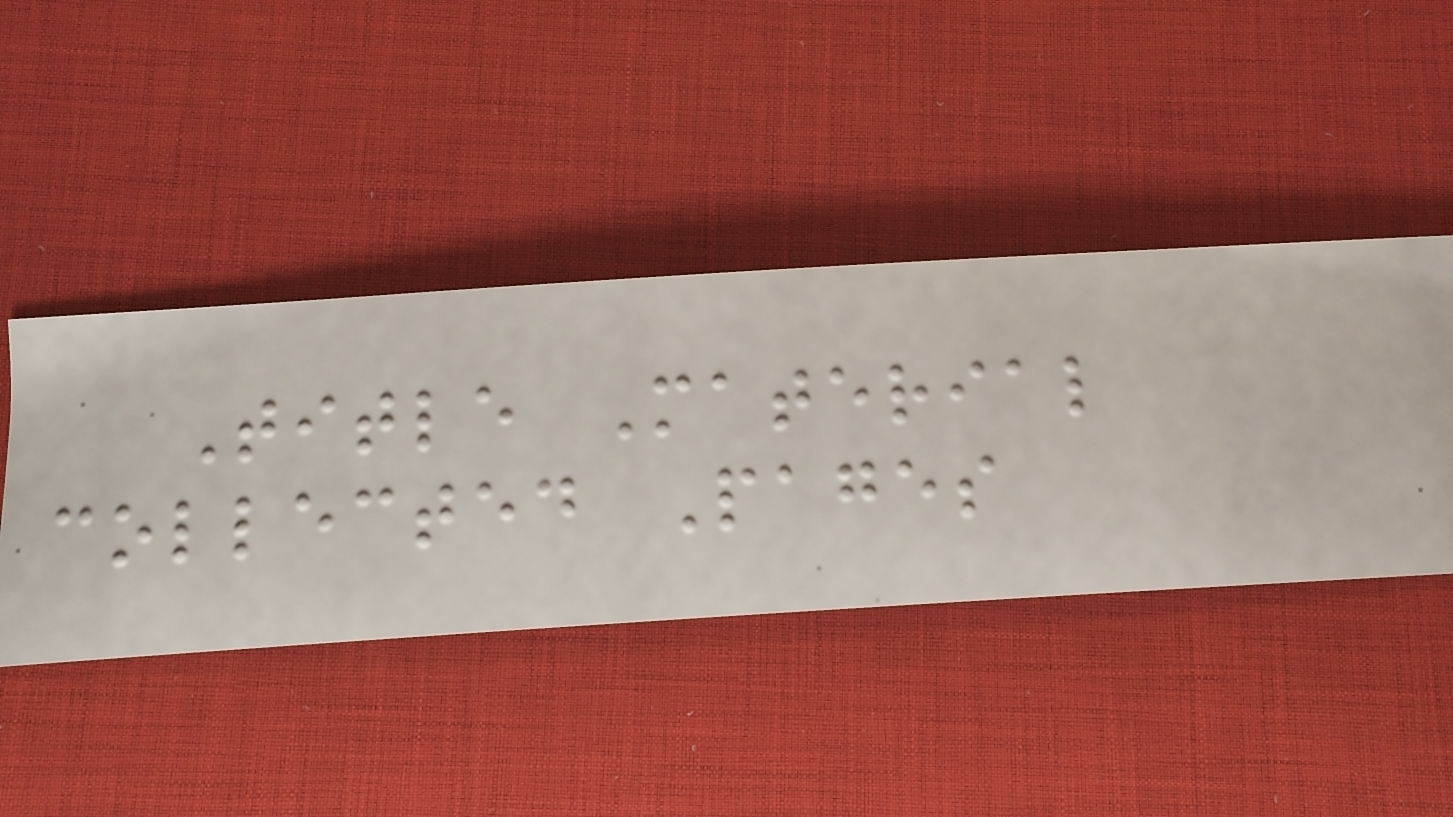Title Material
collected Pages
